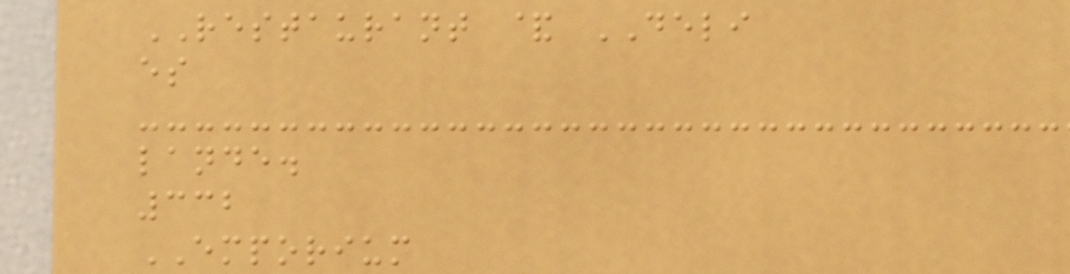RESTAURANT & DELI
es
lande.
332
EMPORIUM
